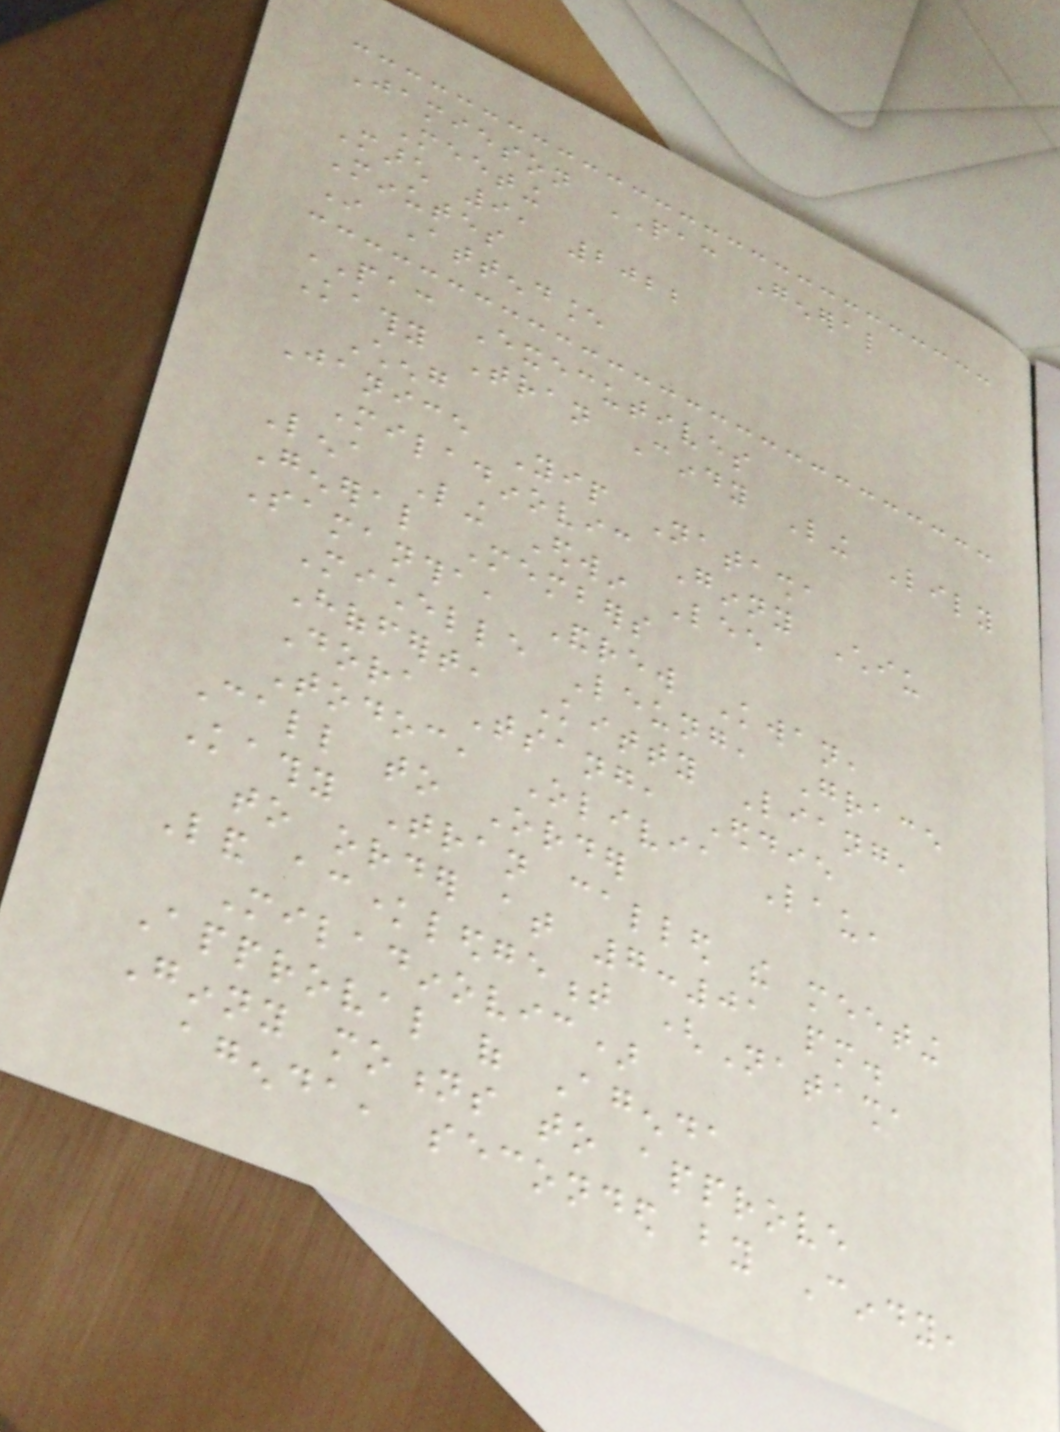Jamieson PAC General
Meeting
March 9, 2022
Minutes
In Attendance
PAC Executives
Kathy Tran Cindy Ling Lily
Cheng
Janice Yip Natasha
Miladinovic Ginny Chiu
Lena Ling Edwin Lee
General Members
Samantha, Andrew Kwan,
Michelle Leung, Grace
Hoffert, Kitty Liang,
Dora Tsang, Eddie
Todoc, Olivia Lau,
Call to Order
Kathy Tran called the meeting
to order at 7:01 pm.
Land acknowledgement (Natasha
Miladinovic)
Approval of Agenda
Ginny motions to approve
agenda, seconded by Cindy,
